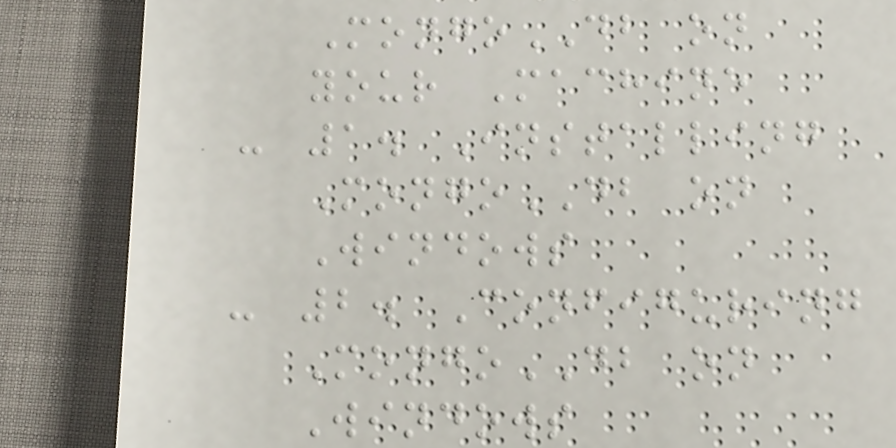MongoDB on
your Machine
- 1. Installing
MongoDB on
Windows
- 2. Configuring
MongoDB on
Windows
